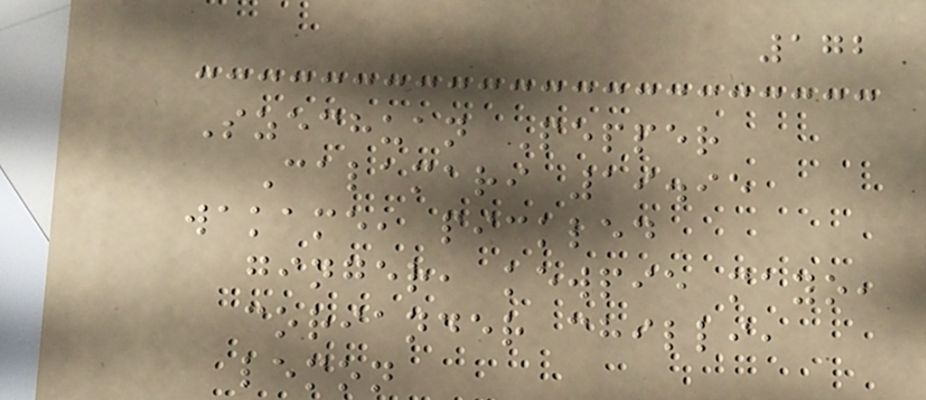172
Szechuan Pepper
Calamari 19.95
wakame, pickled
ginger, kewpie mayo,
coriander chilli,
lemon
